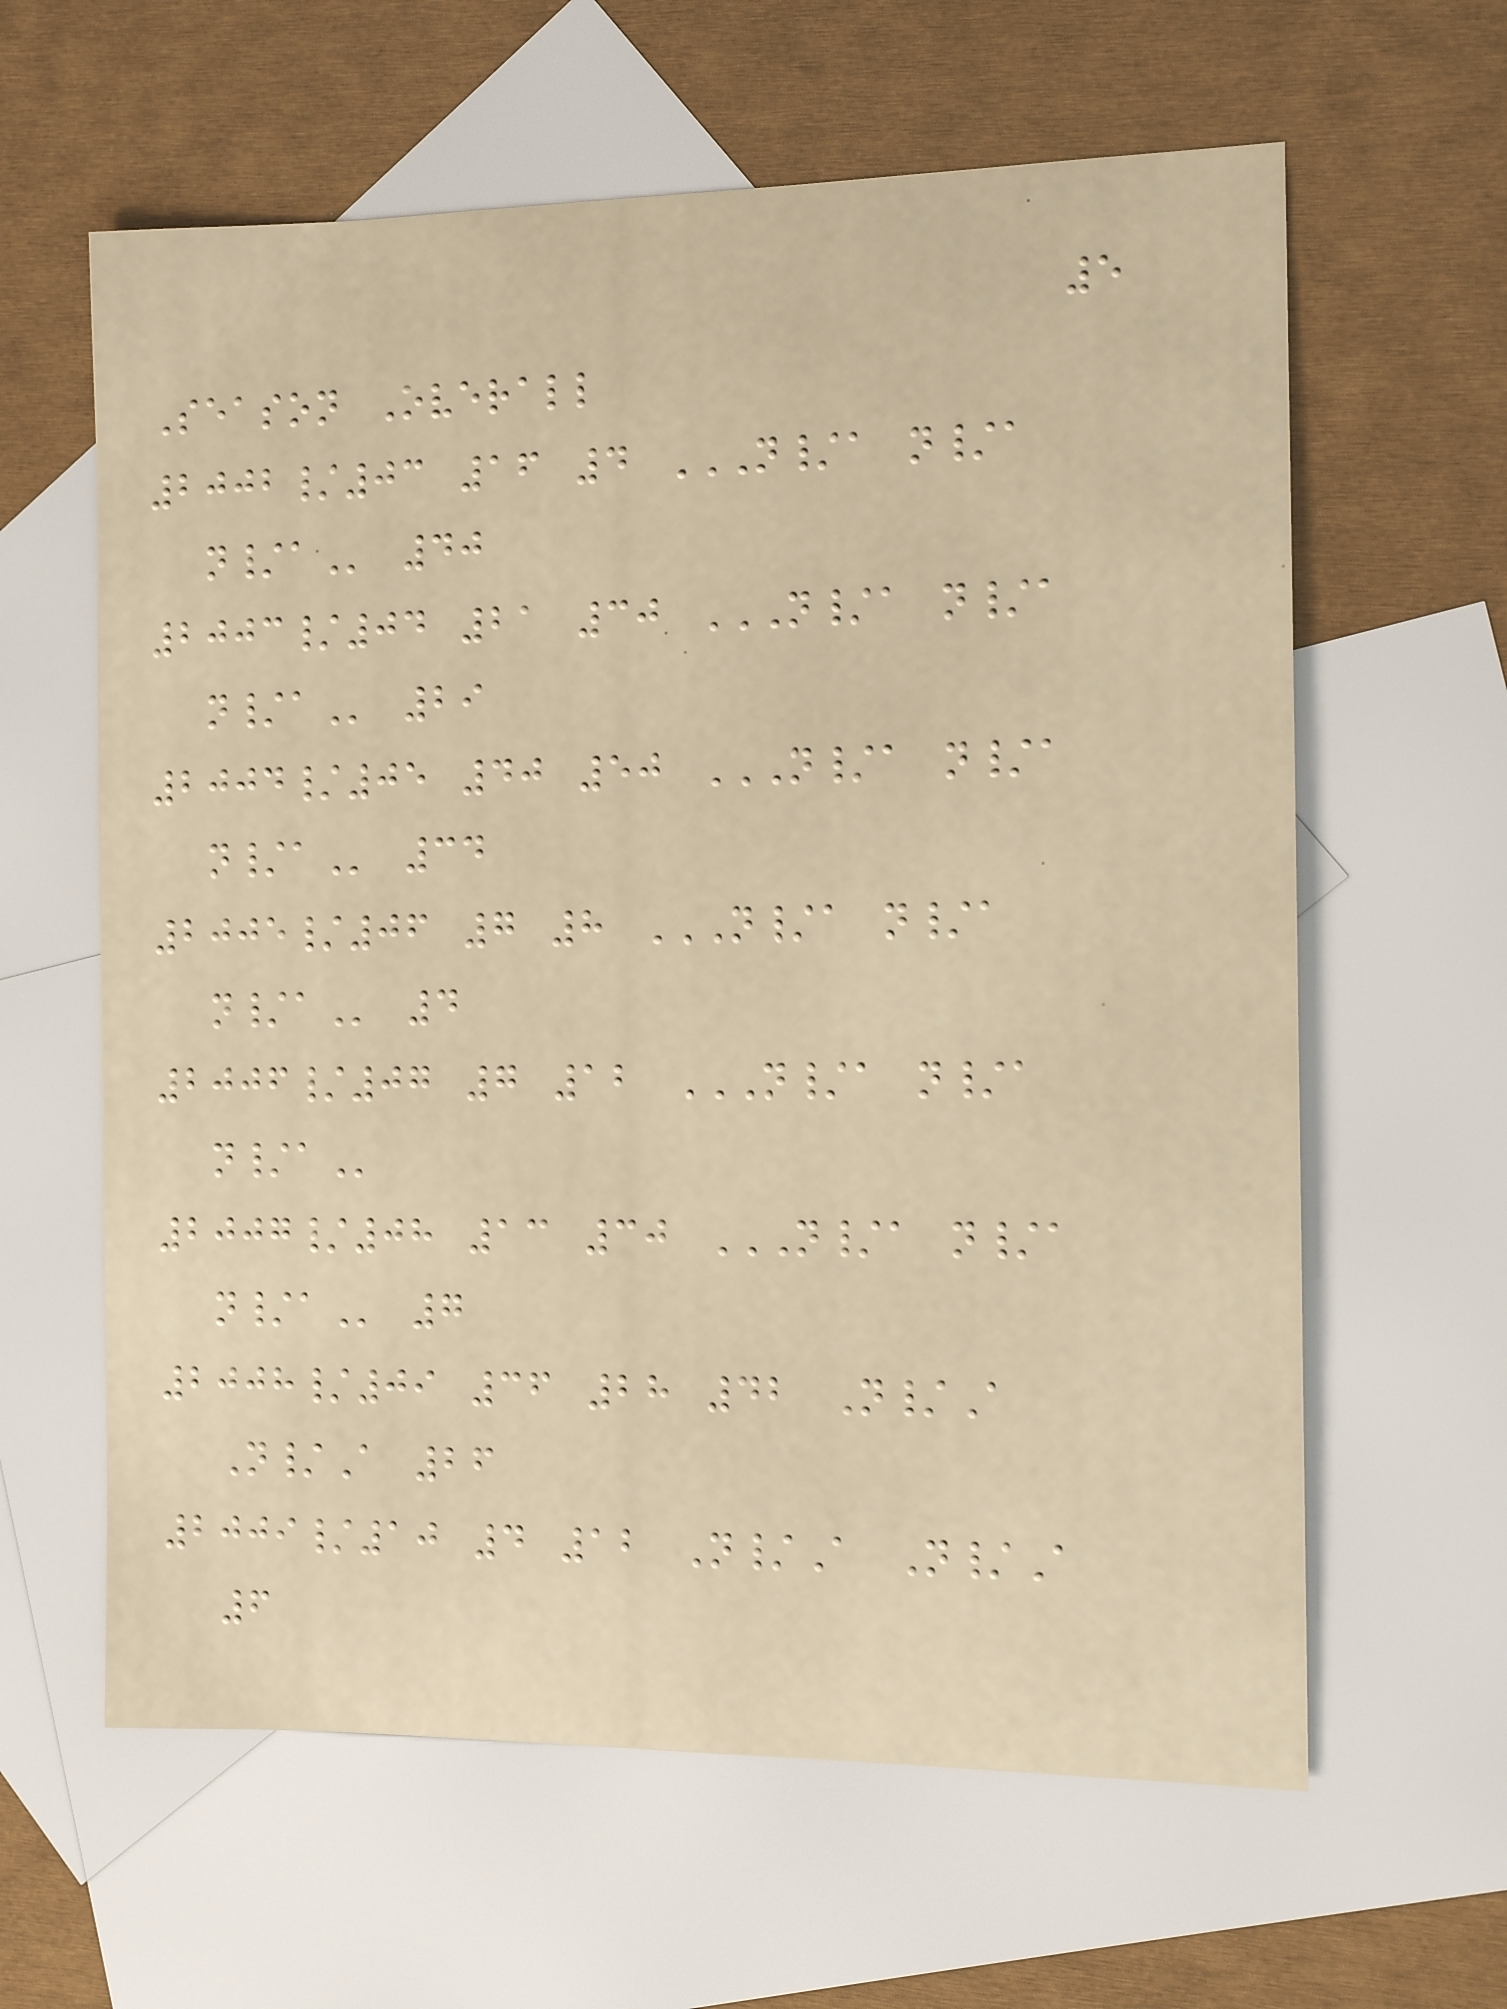5
Season Overall
2002/03 16 4 N/A N/A
N/A 40
2003/04 21 30 N/A N/A
N/A 29
2004/05 40 50 N/A N/A
N/A 34
2005/06 7 8 N/A N/A
N/A 4
2006/07 7 12 N/A N/A
N/A
2007/08 13 30 N/A N/A
N/A 7
2008/09 36 28 42 N/A
N/A 26
2009/10 4 12 N/A N/A
6
